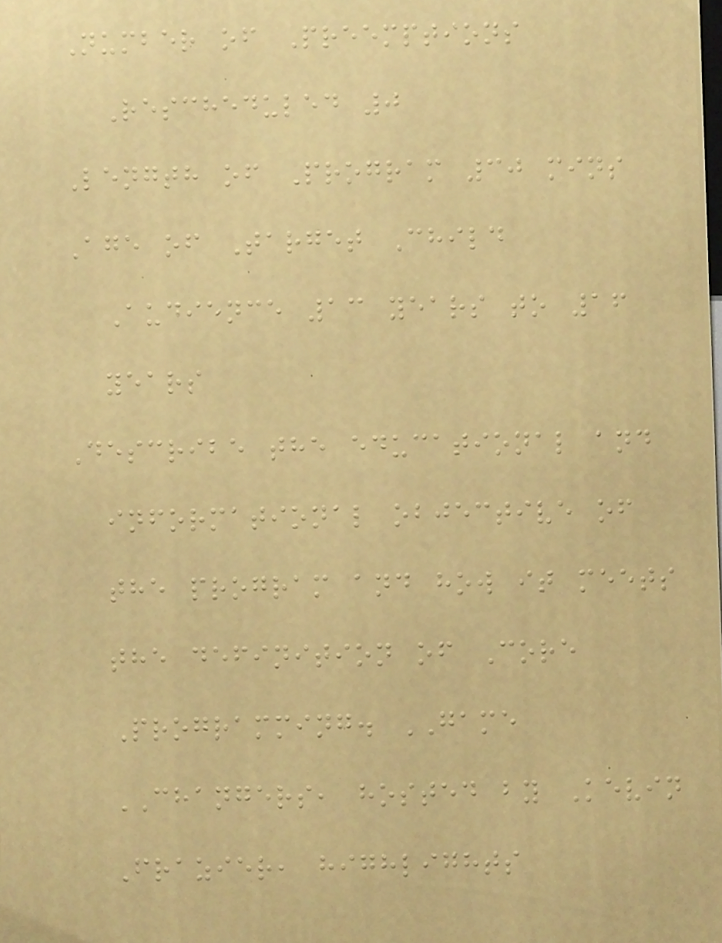Number of Preemptions
Rescheduled 0
Length of Program 30 mins
Age of Target Child
Audience 13 years to 16
years
Describe the educational and
informational objective of
the program and how it meets
the definition of Core
Programming. GAME
CHANGERS, hosted by Kevin
Frazier, highlights
